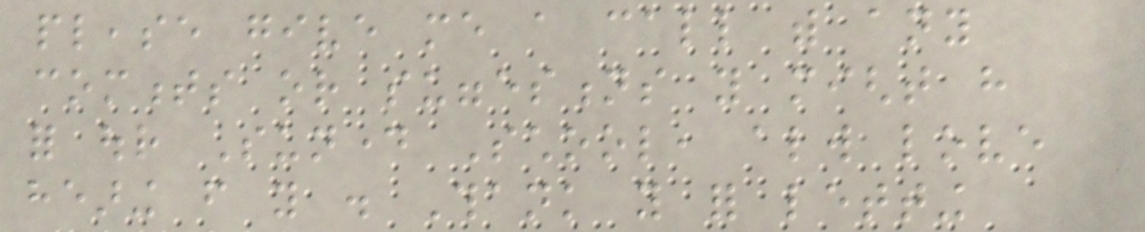please give me a call with any
comments or suggestions you might have
for our Sunday School, always love
hearing from you . Thank you for letting
